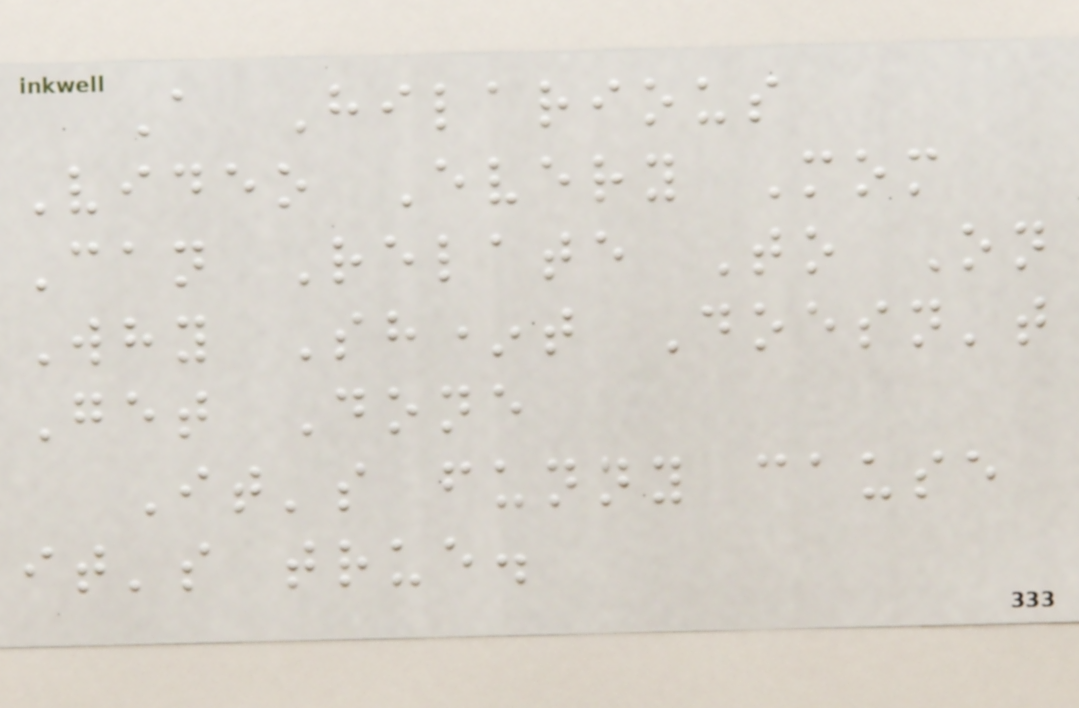A Hilarious
Video Every Mom
Can Relate To On
Why Sh*t Doesn't
Get Done
It's funny cause
it's true.
